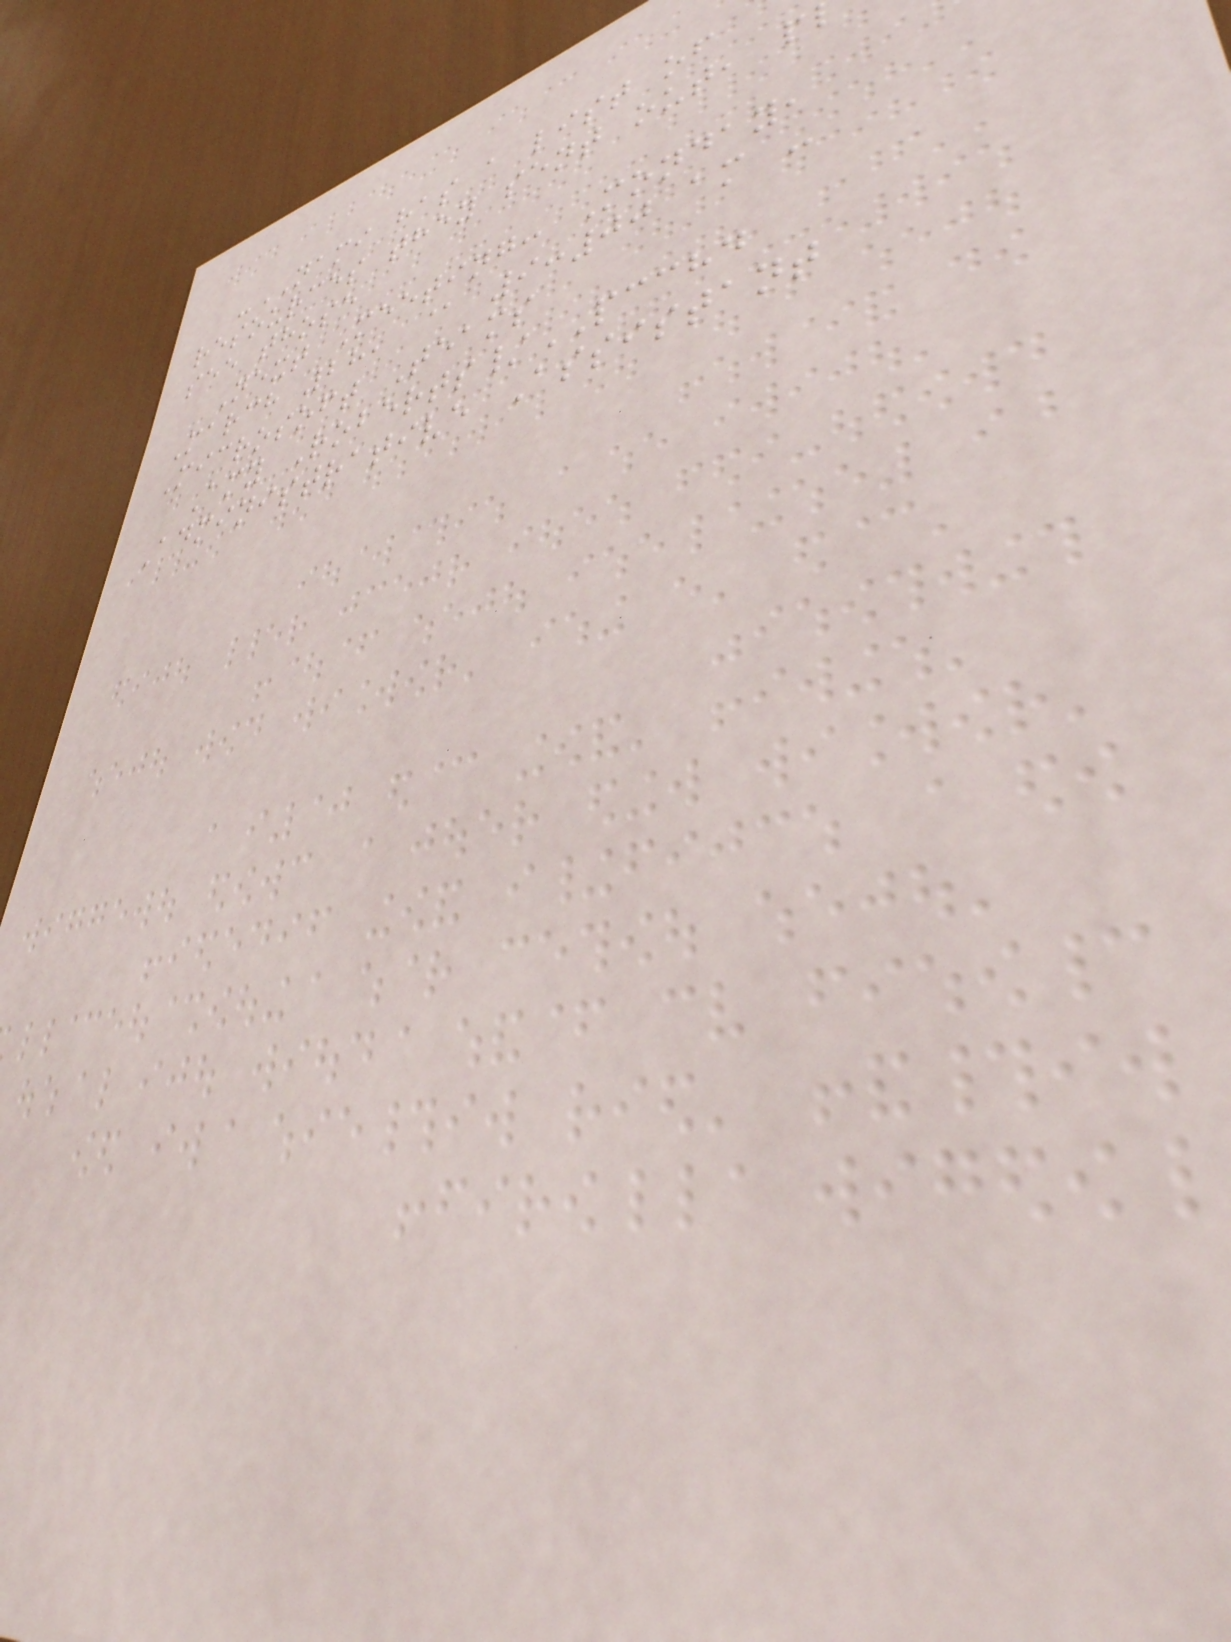-NAMI has a list of
resources they sent out, p
see those
Next Meeting: Monday,
March 28, @ 9:00 am -
Microsoft Teams
Amy Roberts/PCCHD
Administrative Assistant
